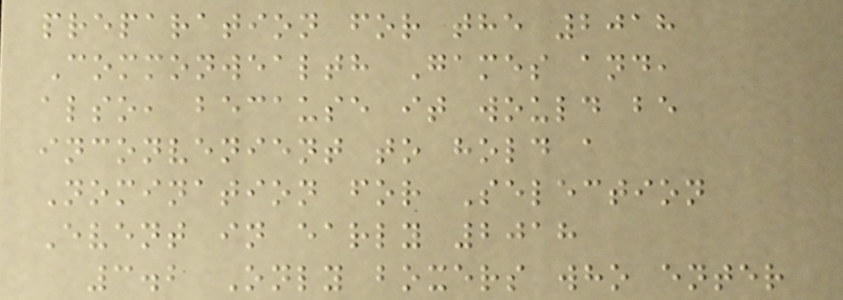preparation for the 2018
Commonwealth Games and,
also, because it would be
inconvenient to hold a
Nomination for Selection
Event in early 2018
3.2 Only boxers who enter
